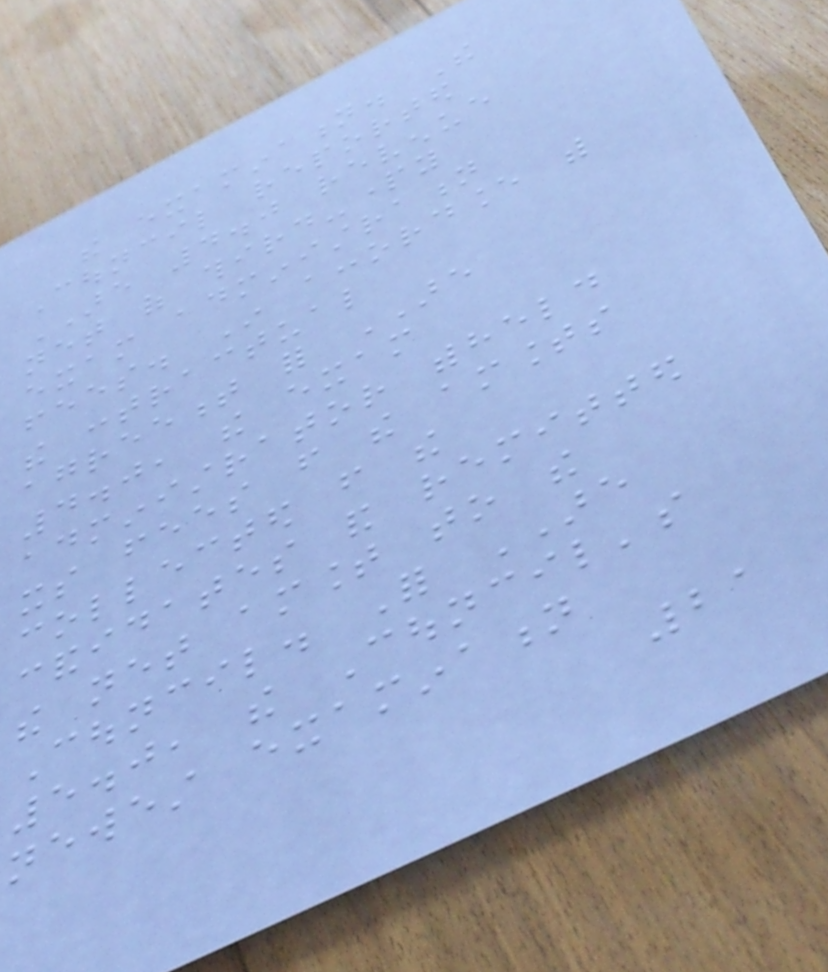the examination. The
Council reported
ARE 4.0 revenue
net of third-party
exam administration
fees. In accordance with
the contractual
agreement for ARE
4.0, the exam
administrator withheld
its fees from the amounts
collected from the
candidates and remitted
the net amount to the
Council. For ARE
5.0, the Council's
newest examination
21
